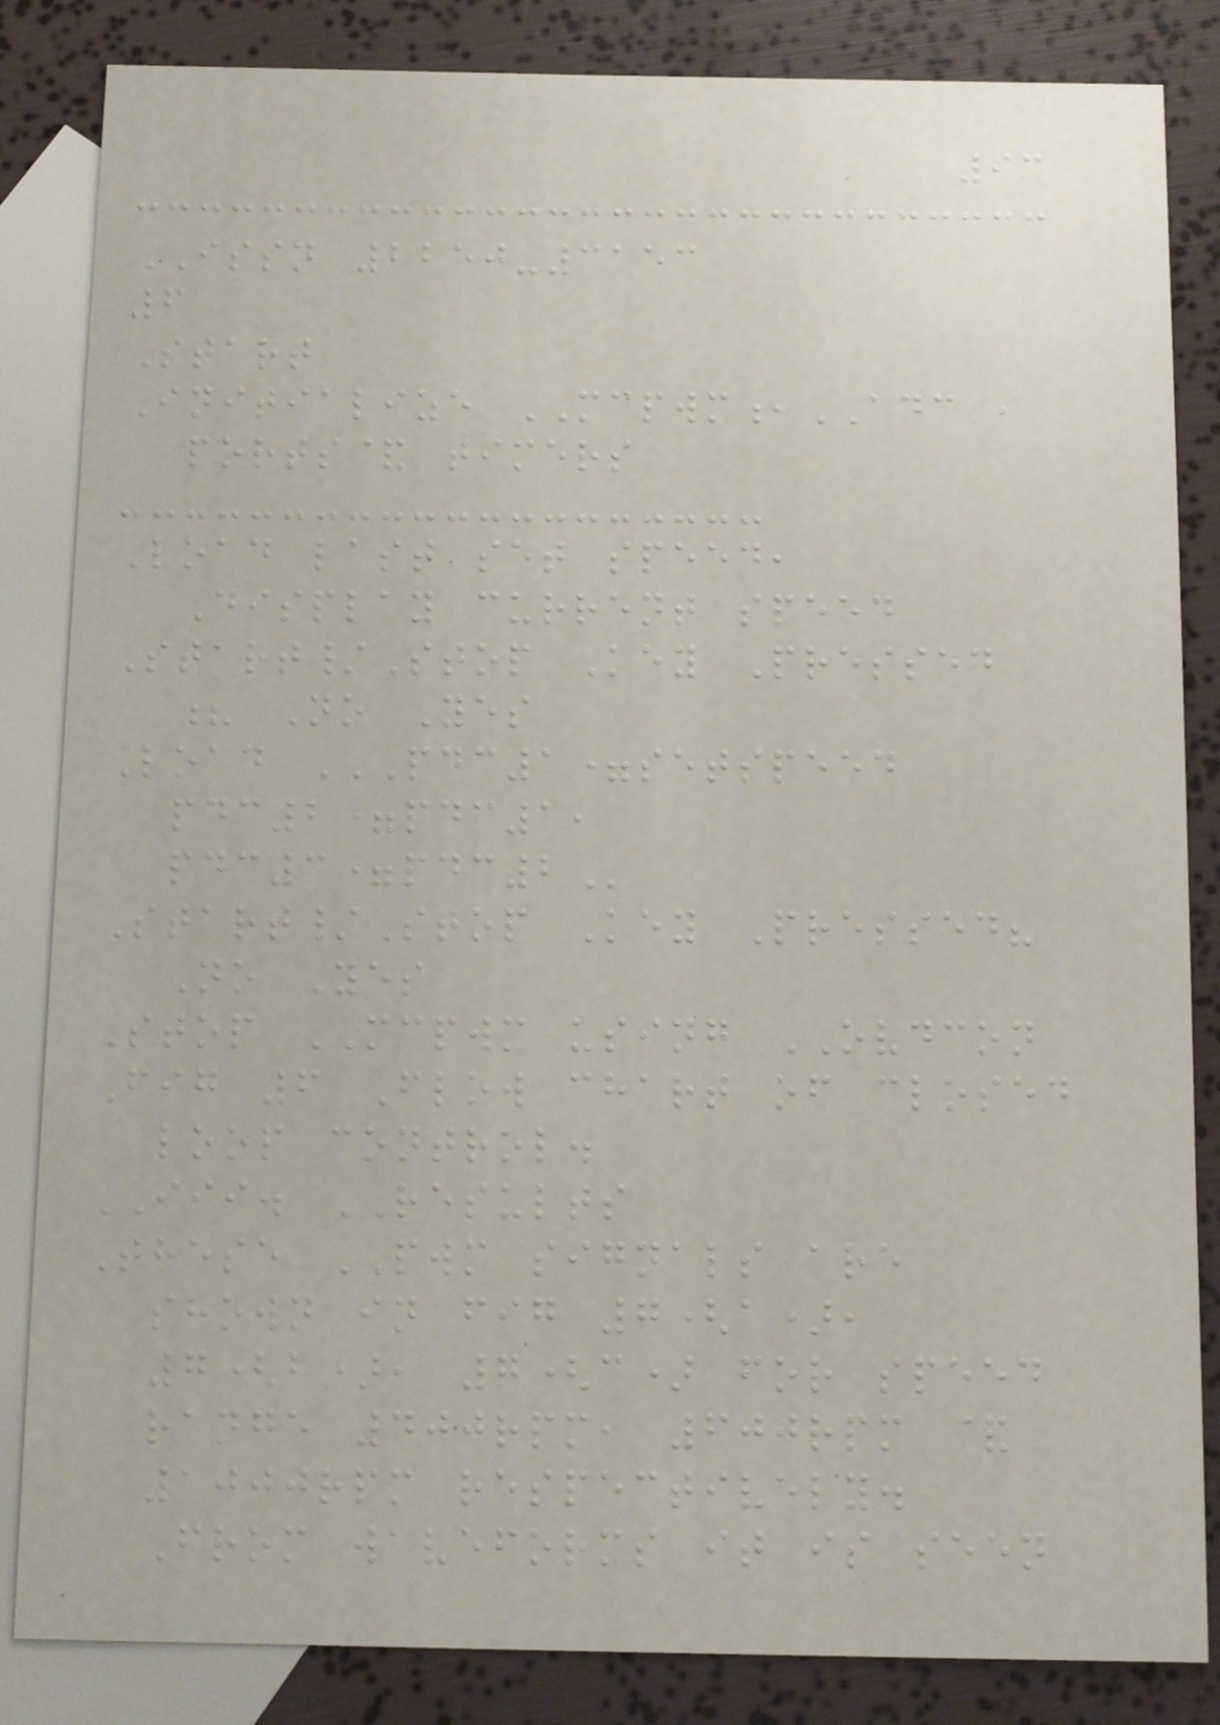93
ISSN 2250-3153
6
Start
Initialize MCPWM,ADC ,
ports& timers
Load last set speed,
Display current speed
Start/Stop Key Pressed
? No Yes
Load PDC1=SETSPEED
PDC2=PDC1,
PDC3=PDC2
Start/Stop Key Pressed?
No Yes
Stop MCPWM using OVDCON
Fig 6 Flow chart of closed
loop control.
III. RESULTS
These PWM signals are
shown in fig 7(a),
7(b), 7(c) for speed
range 400rpm, 600rpm &
1000rpm respectively.
From waveforms it is seen
